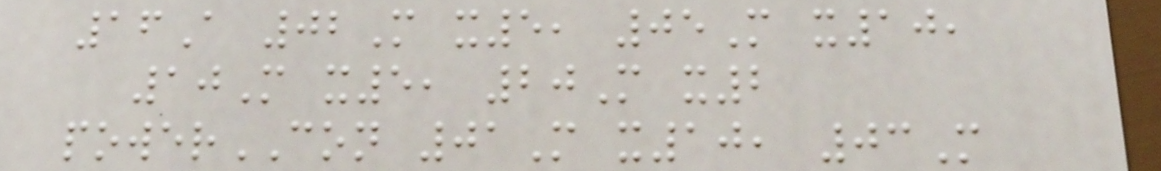16A 02M x5, 05M x10,
10M x5, 20M x2
powerCON 01M x10, 03M
